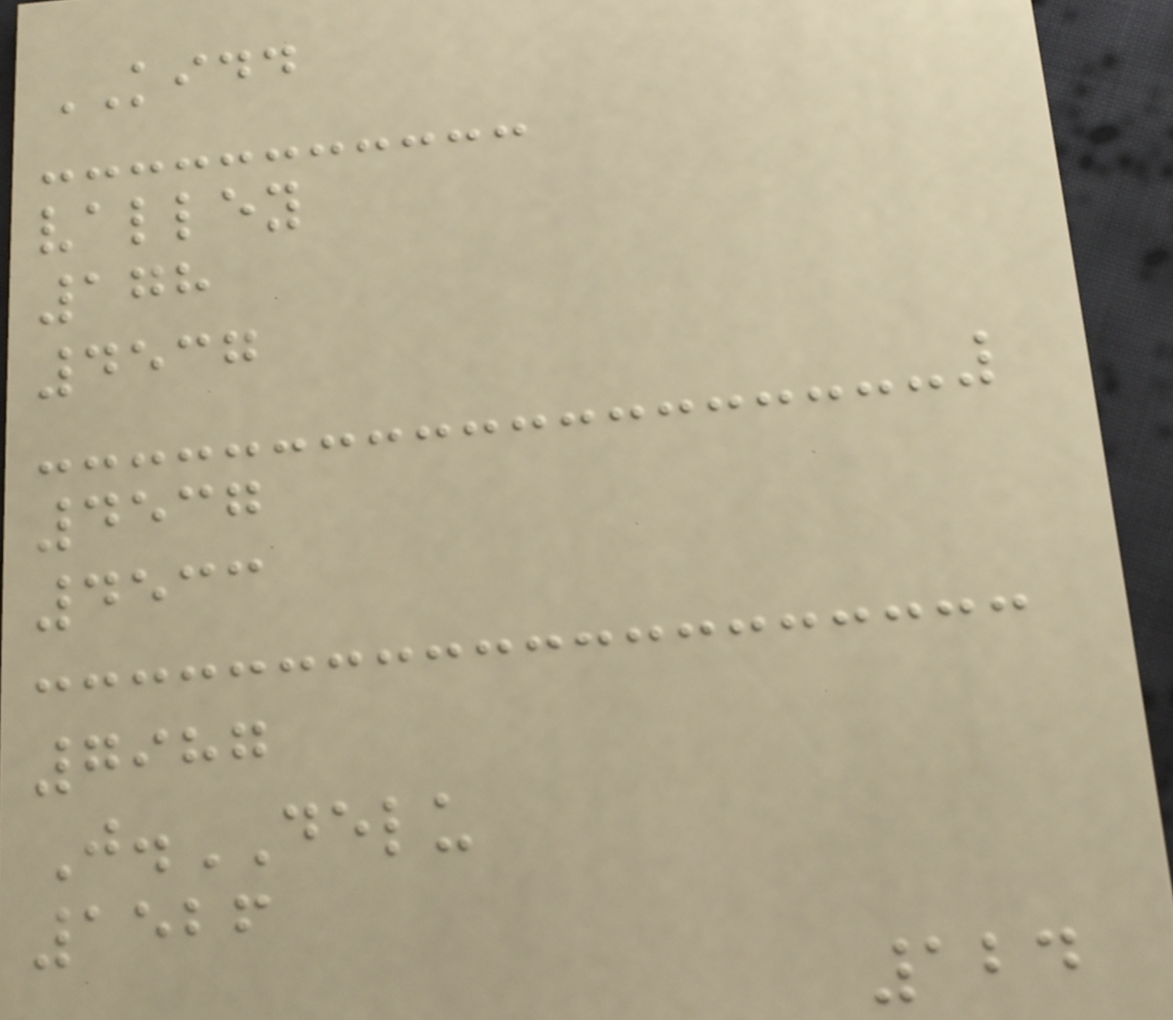KIDD
valley
178
4537
4537
4533
7987
J.DELU
1526
124
